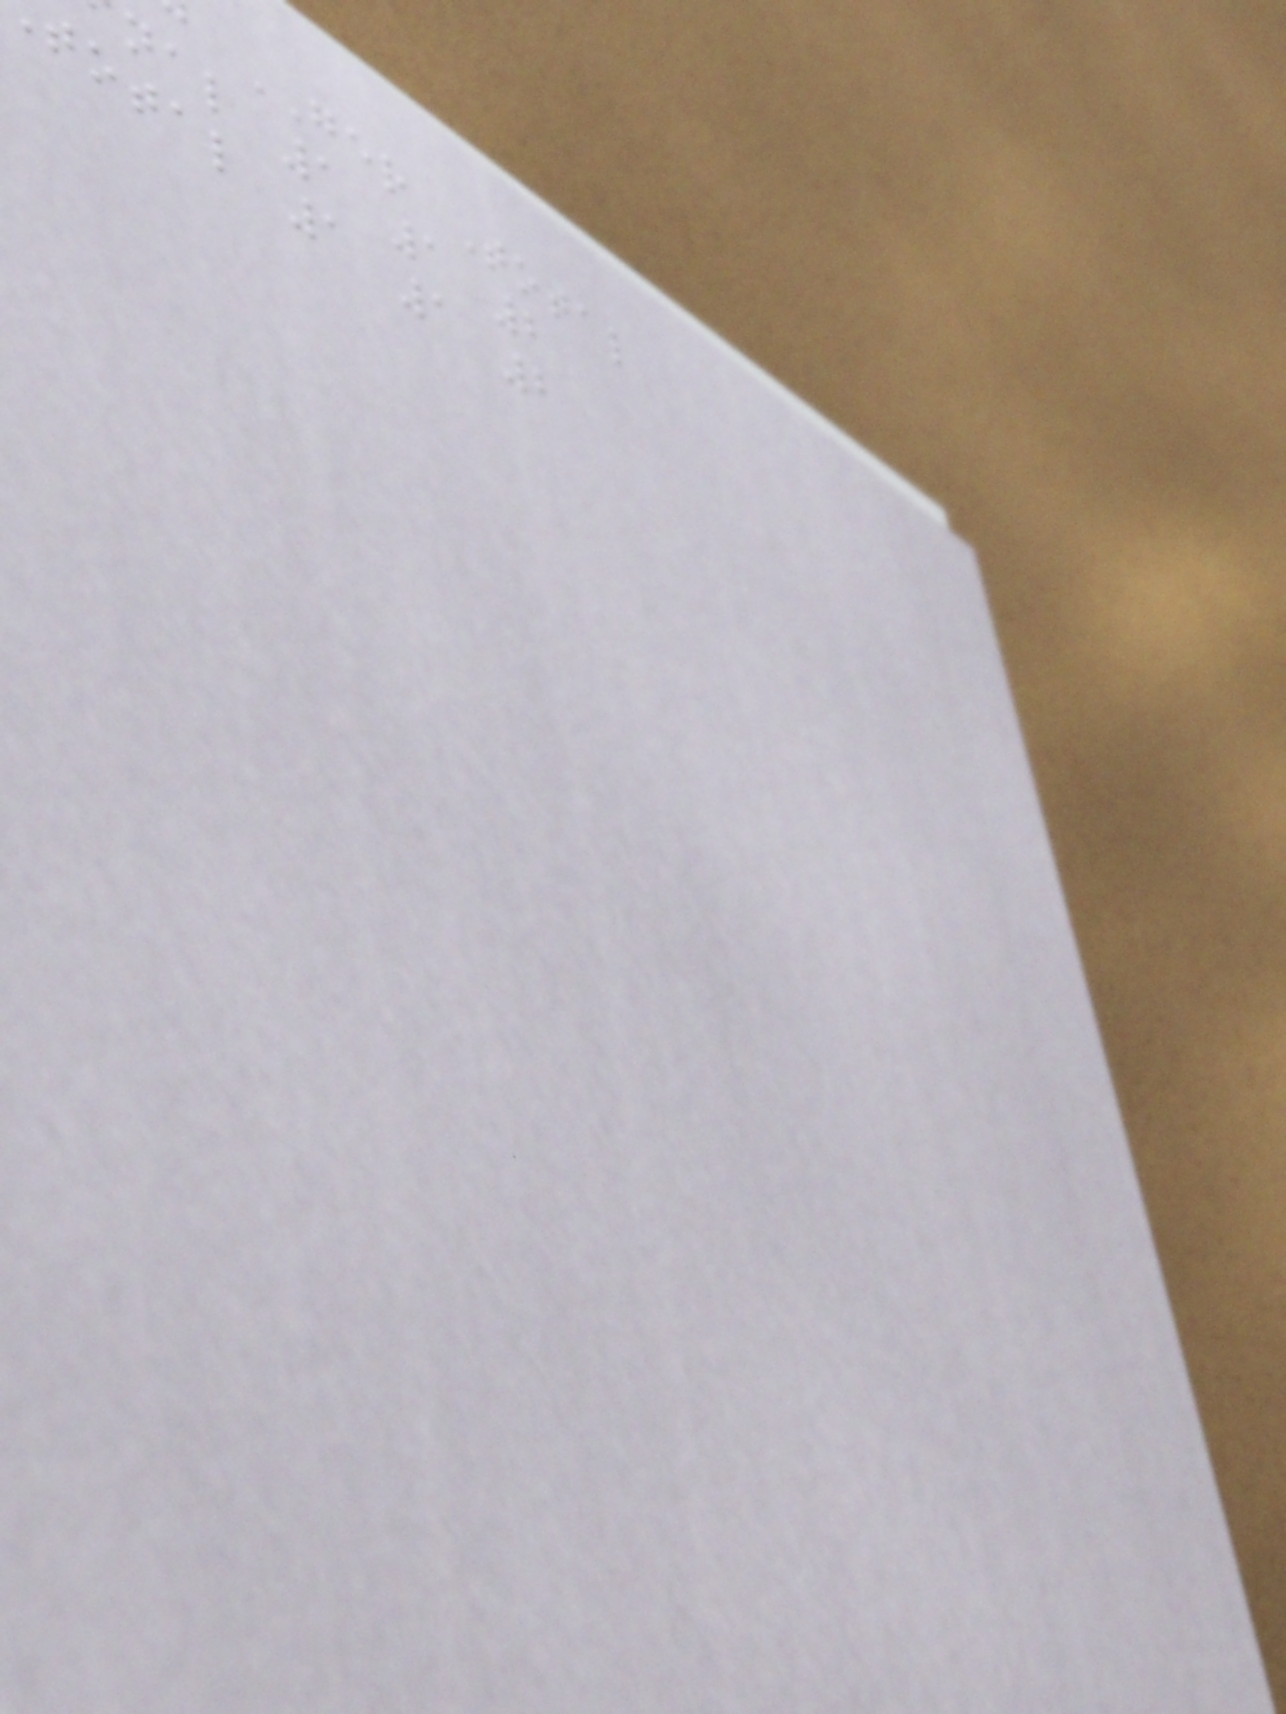GER Total
nal 1 1 2
total 1 1 2
